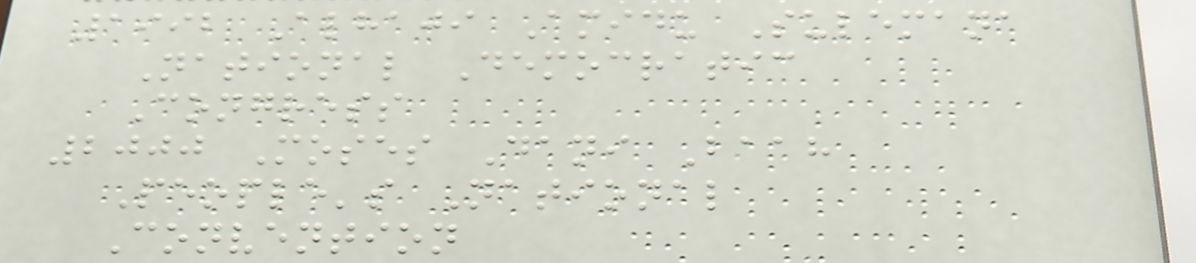1992 Alhaji Amidu Sulemana
National Democratic
Congress
2000 Moses Dani Baah
People's National
Convention
